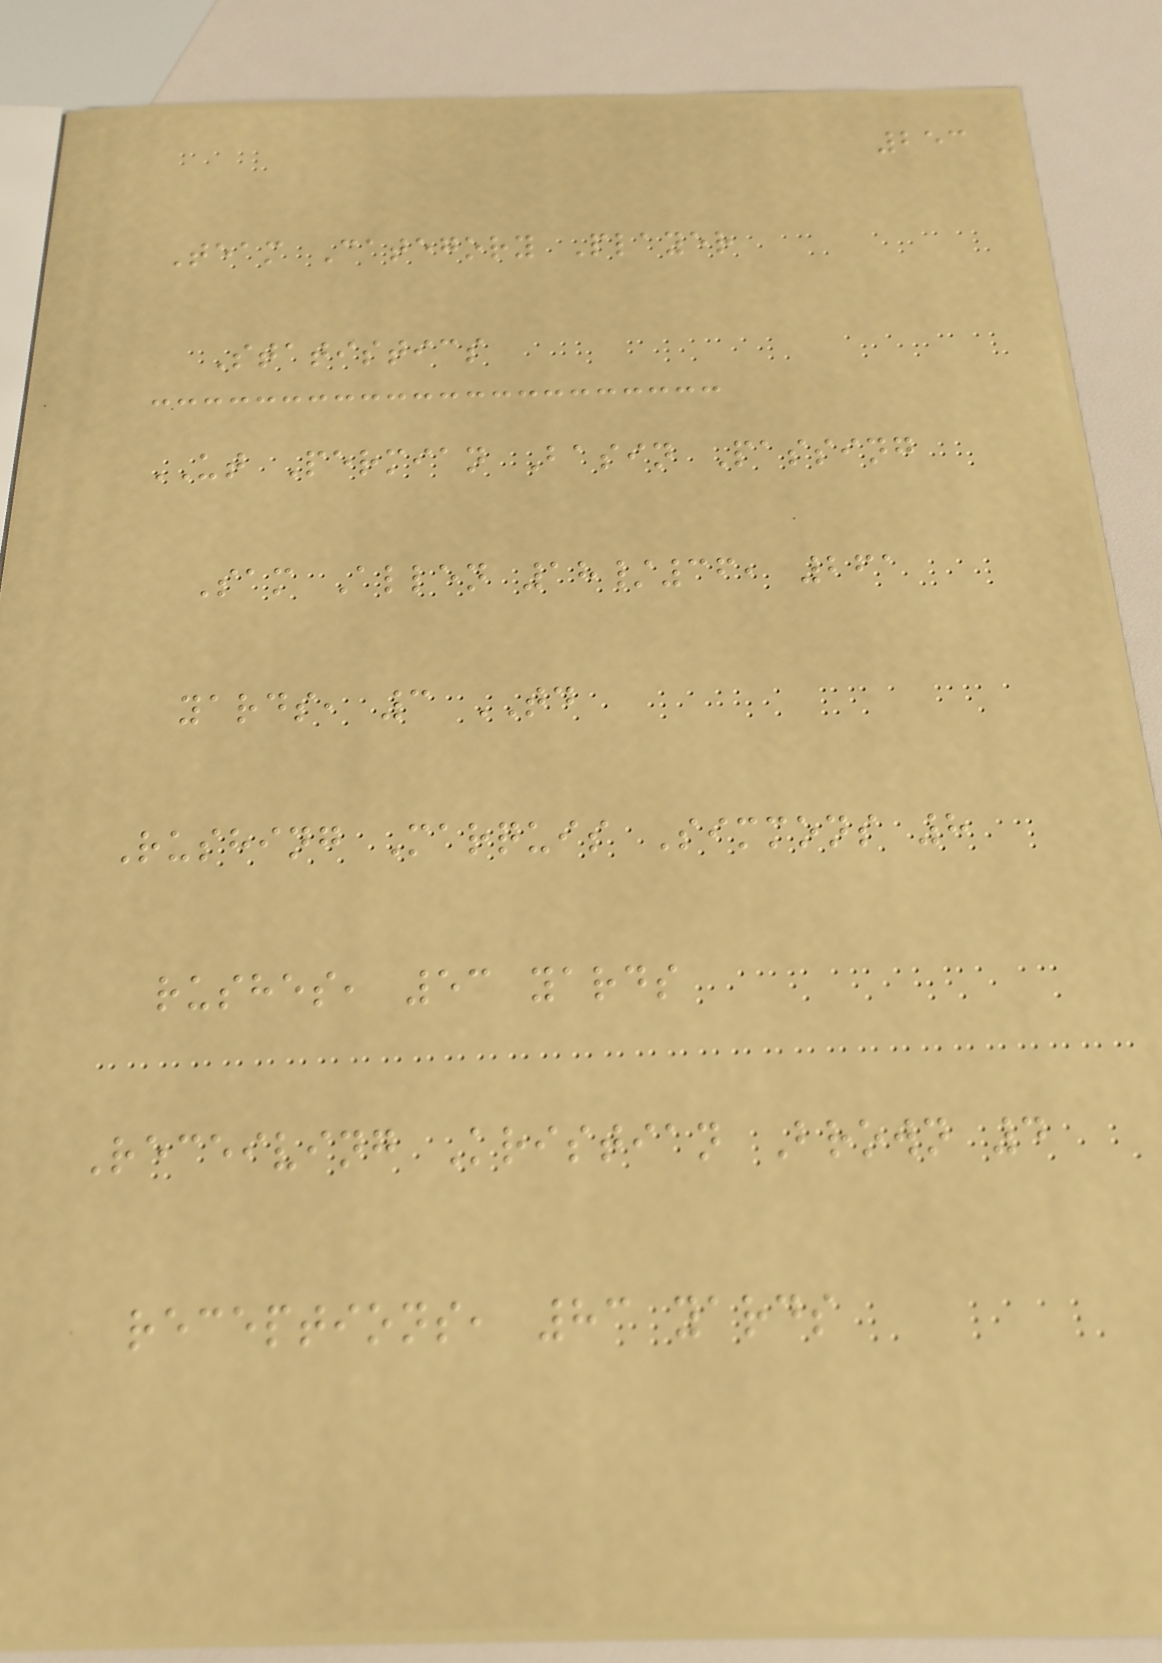253
Team Category Player
Statistics
UT Permian Basin Passing
Sam Allen 18/36, 261
yards, 3 TD
Rushing Marquis Simmons 8
rushes, 53 yards
Receiving Kristian Brown 4
receptions, 83 yards
